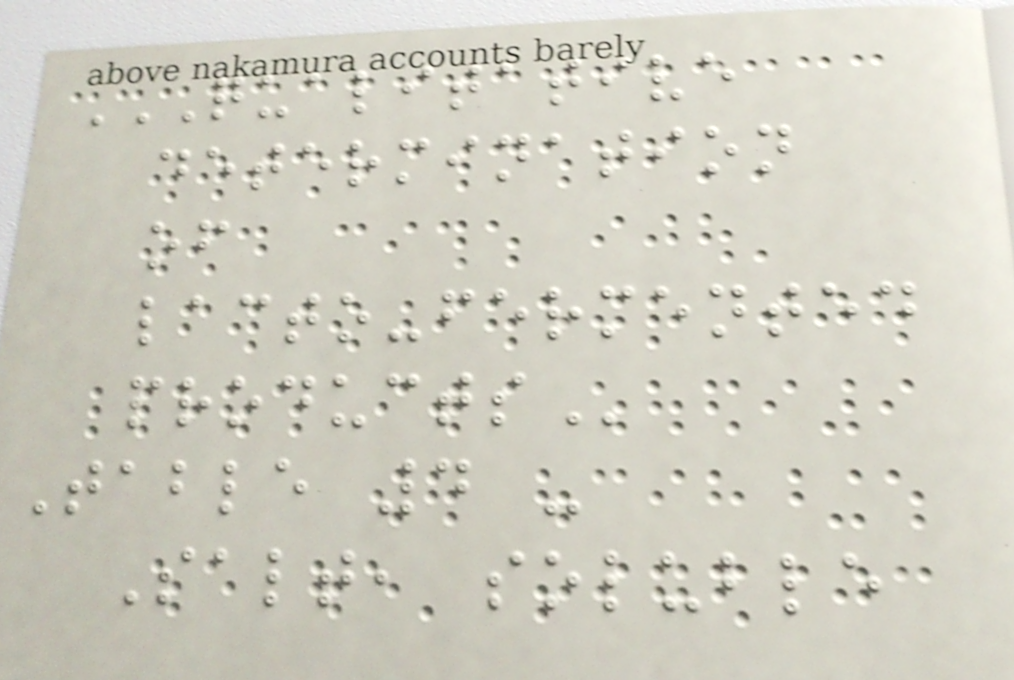QUALITATIVE
DETERMINATION
OF
LACTO-FERMENTED
PRODUCTS
Table 4 -
Salt, soluble
